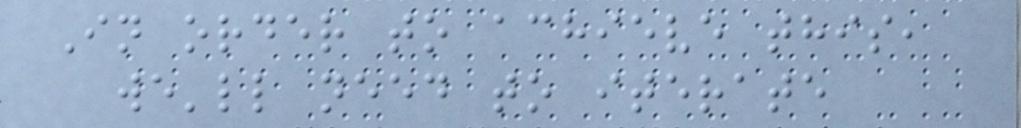In order to achieve this,
we'll need to iterate
